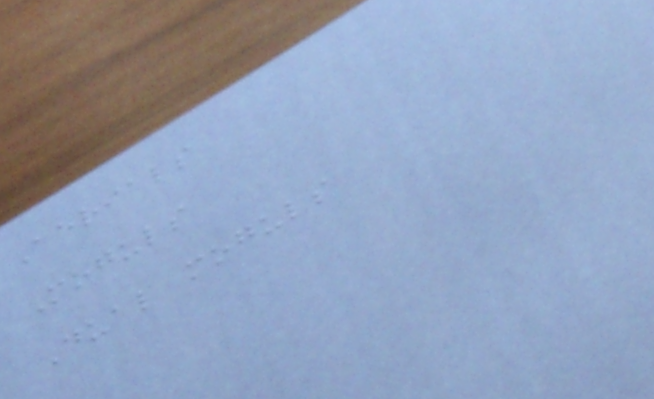Aerials
Moguls
Dual moguls
